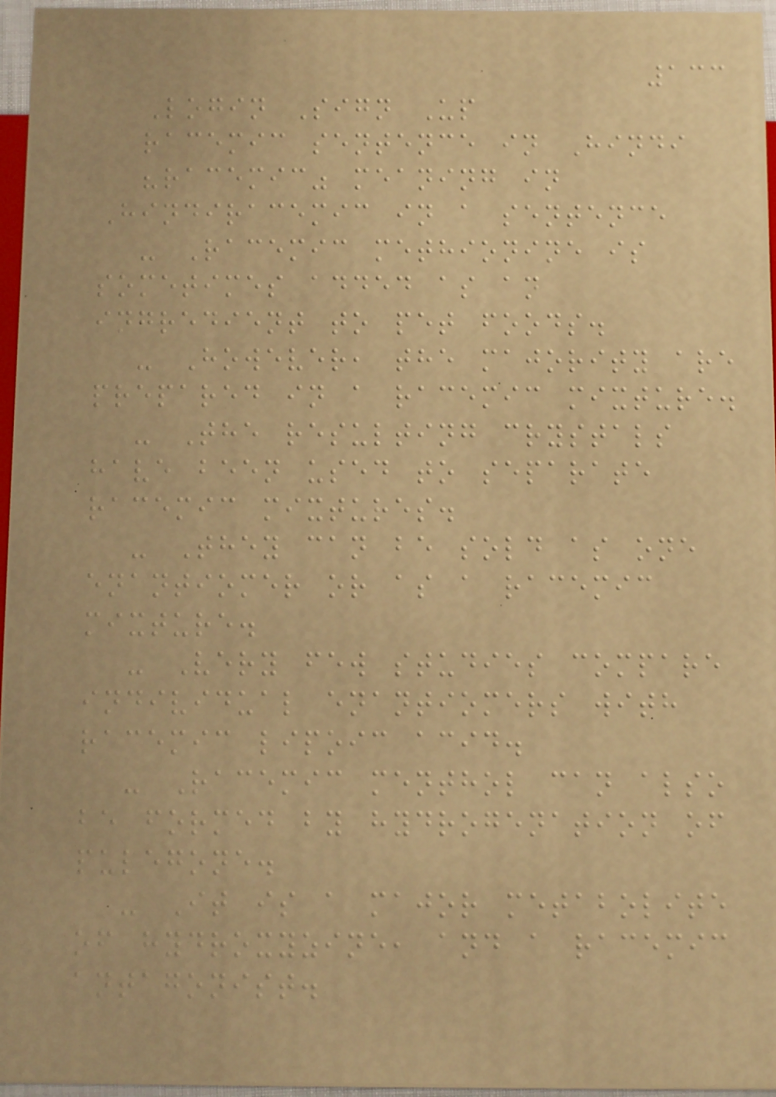133
Login Sign Up
racemic sentence in Hindi
"racemic" meaning in
Hindiracemic in a sentence
- Racemic methionine is
sometimes added as an
ingredient to pet foods.
- However, the majority are
prepared in a racemic mixture.
- The resulting crystals
have been used to separate
racemic mixtures.
- They can be sold as one
enantiomer or as a racemic
mixture.
- Very few studies compare
individual enantiomers with
racemic lipoic acid.
- Racemic menthol can also
be formed by hydrogenation of
pulegone.
- It is a major metabolite
of hydroxyzine, and a racemic
antagonist.
